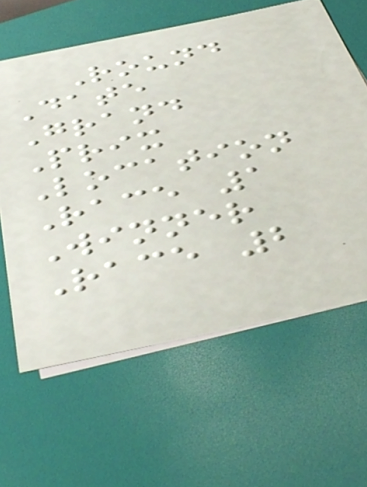Round
Date
Grand
Prix
Location
Race 1
Winner
Race 2
